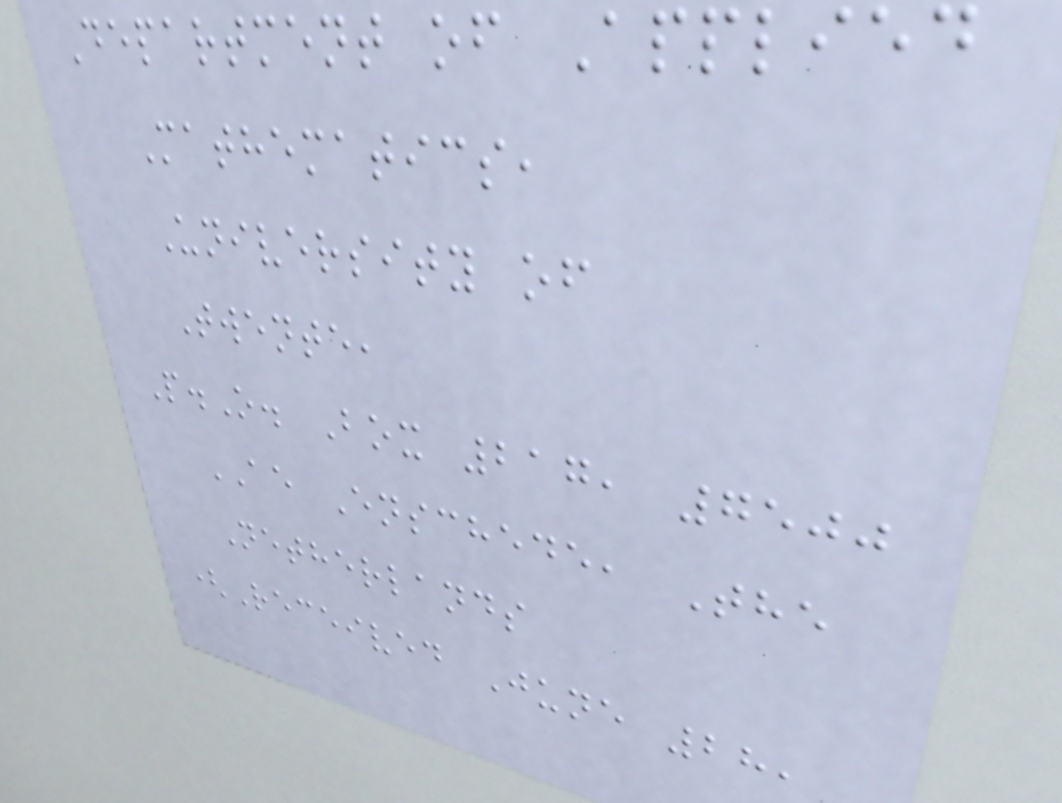Department of Applied
Mathematics,
University of
Twente,
P.O. Box 217, 7500
AE Enschede, The
Netherlands
(Received June 28,
